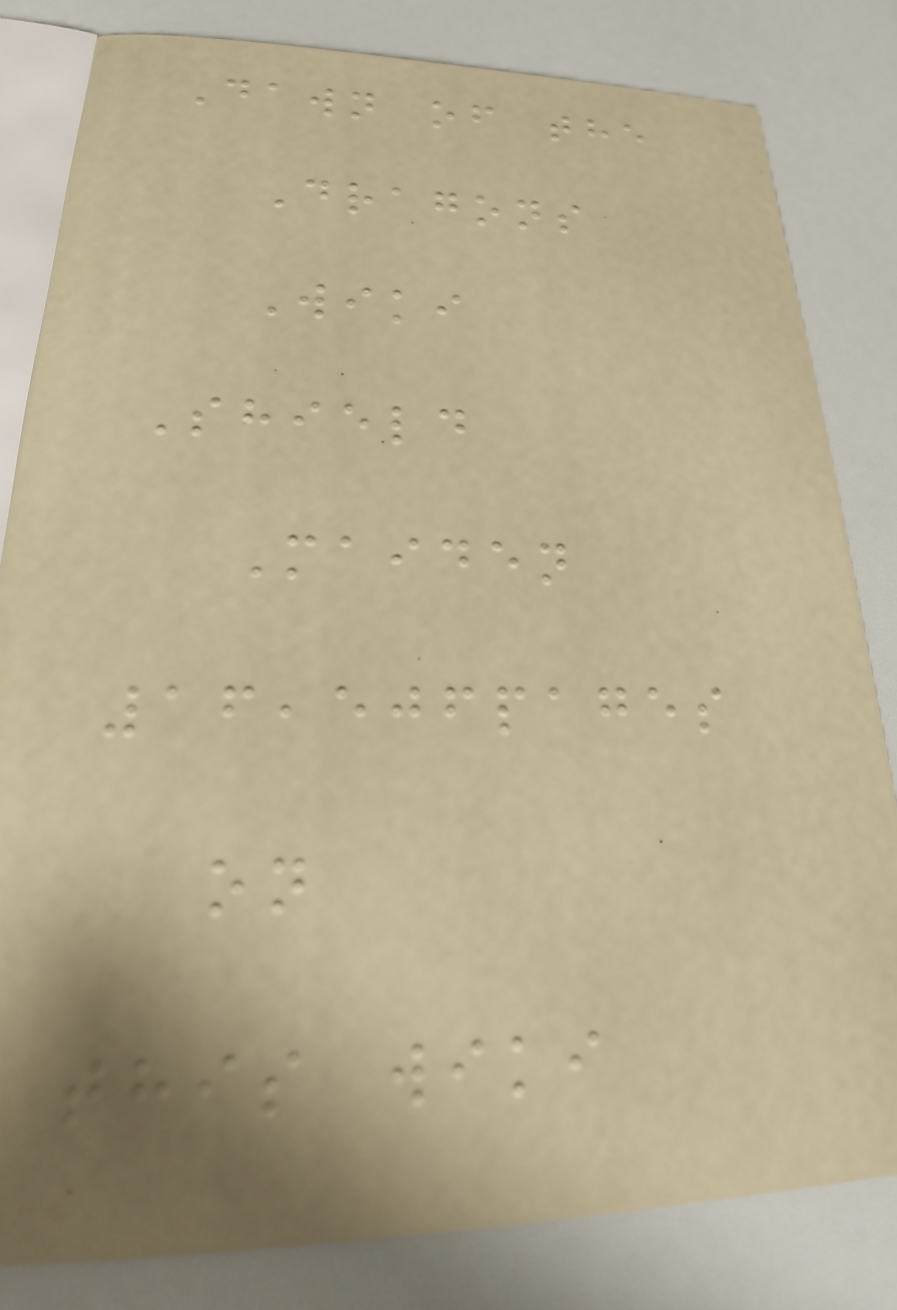Dawn of the
Dragons
Wiki
Shield
Maiden
16,506pages
on
this wiki
